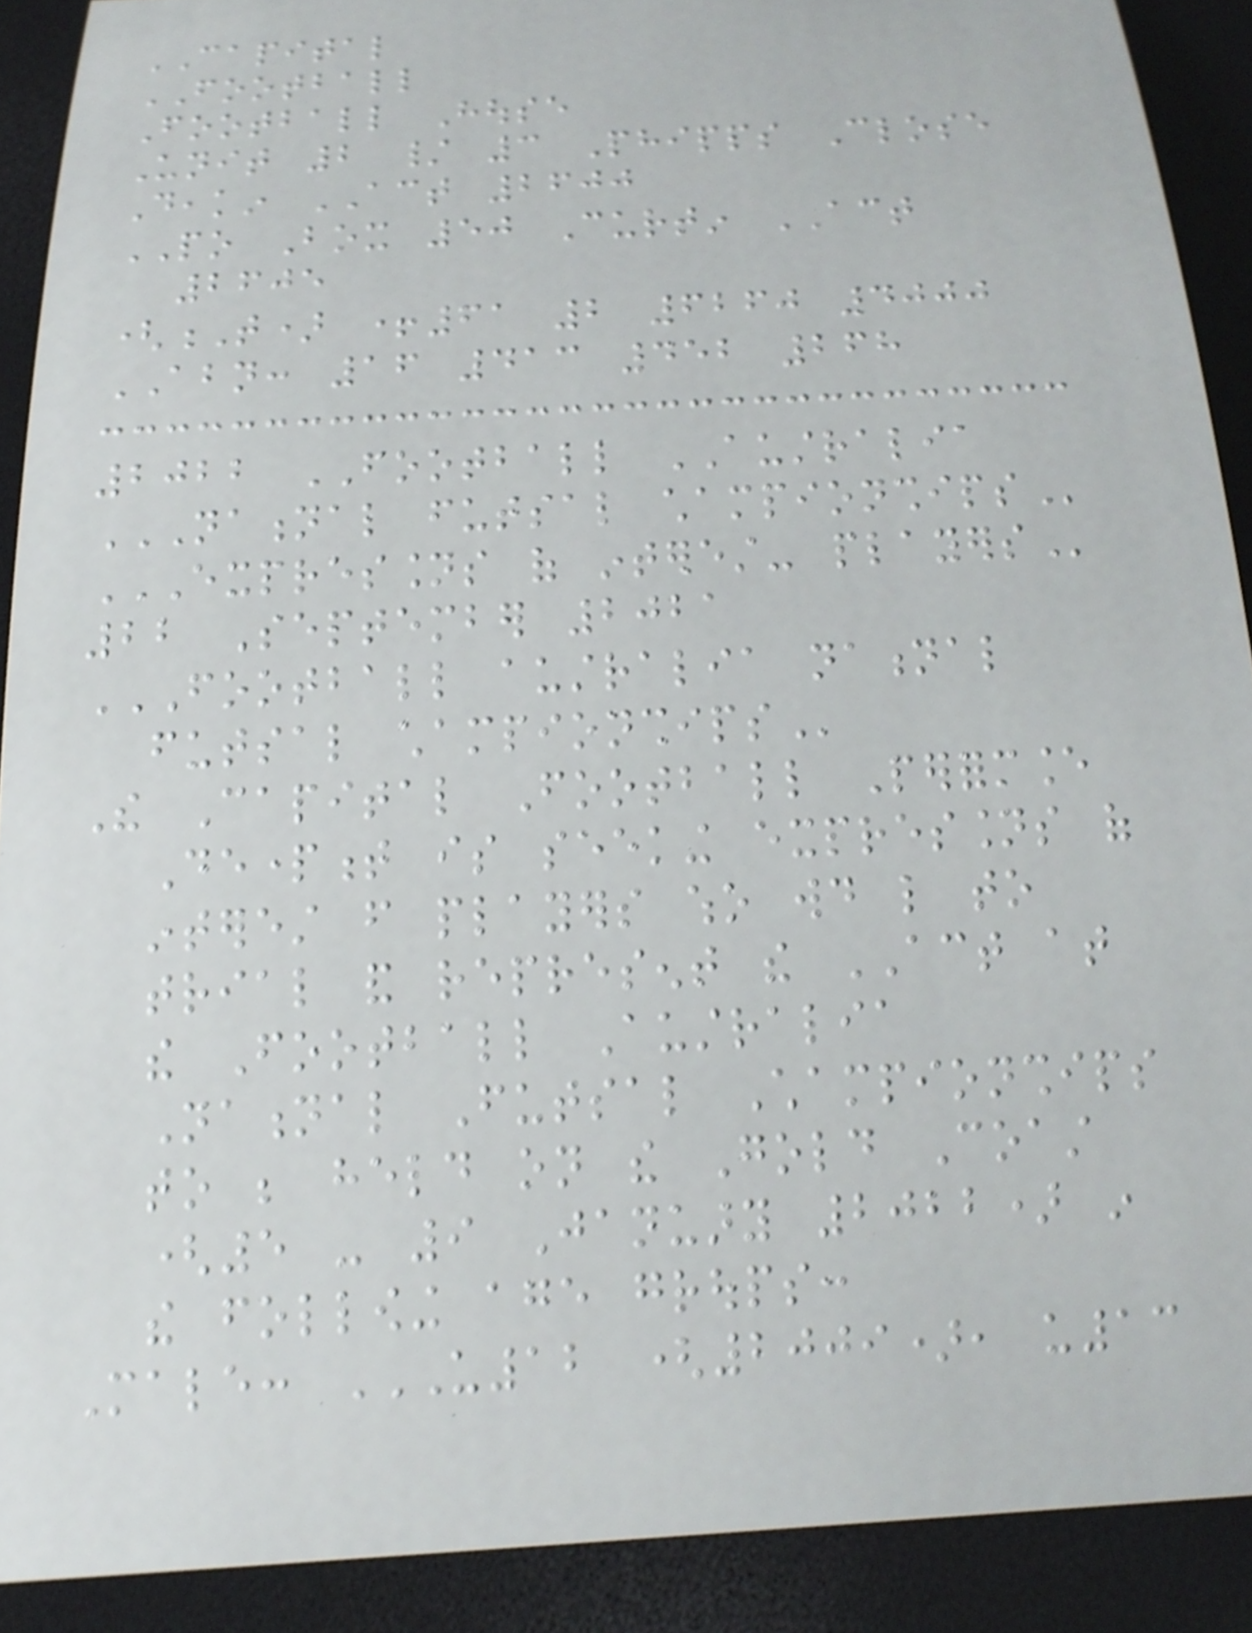CAPITAL
FOOTBALL
Football House
Unit 2 / 3 Phipps Close
Deakin ACT 2600
PO Box 50 Curtin ACT
2605
(T) +61 2 6260 4000
ABN: 16 413 452 268
2022 FOOTBALL AUSTRALIA
NATIONAL FUTSAL CHAMPIONSHIPS
EXPRESSIONS OF INTEREST- PLAYERS
22 September 2021
FOOTBALL AUSTRALIA NATIONAL
FUTSAL CHAMPIONSHIPS
The Capital Football Performance
Department is seeking expressions of
interest from players who would like to
trial and represent the ACT at
the Football Australia
National Futsal Championships
to be held on the Gold Coast
(5 - 9 January 2022) in
the following age groups:
Male: U12 (2009), U13
